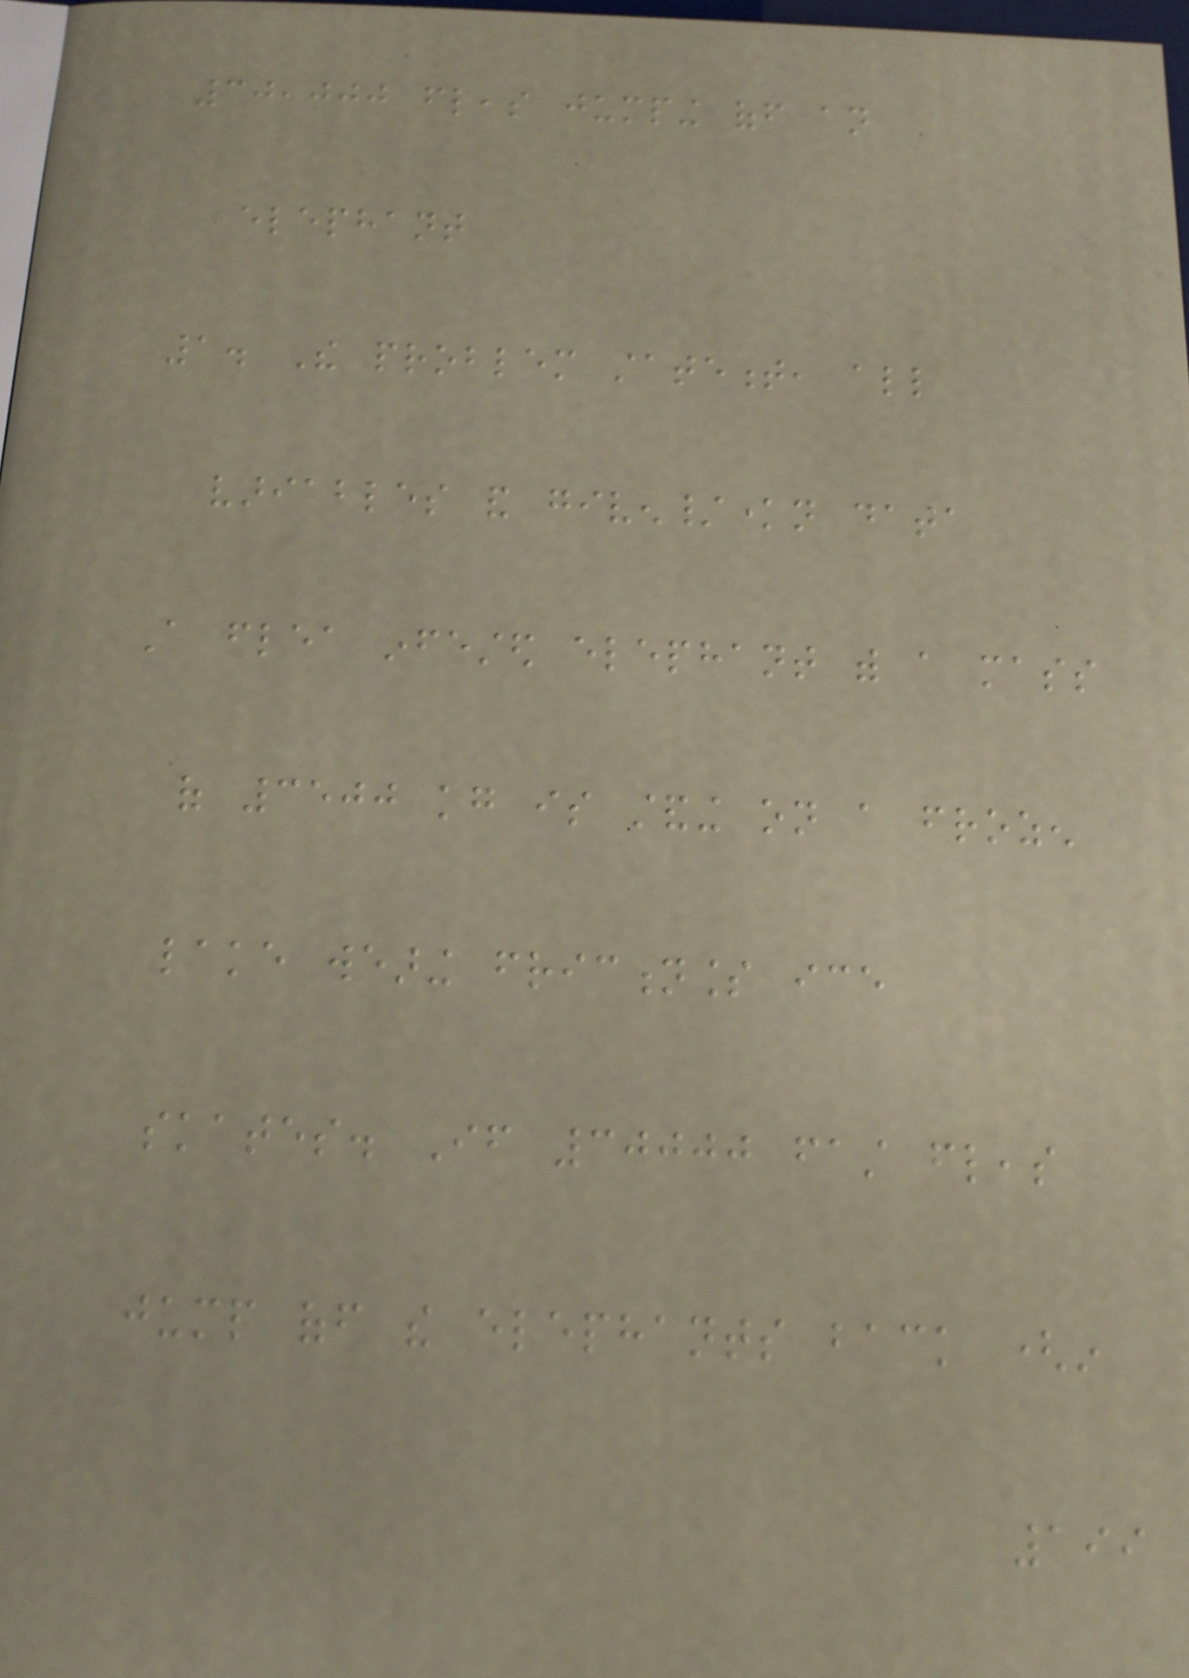30,000 fleas jumping off an
elephant
1. The problem statement, all
variables and given/known data
A flea infested elephant with a mass
of 3500 kg is standing on a frozen
lake wearing frictionless ice
skates. If 30000 fast fleas
jump off the elephants back (in
199
